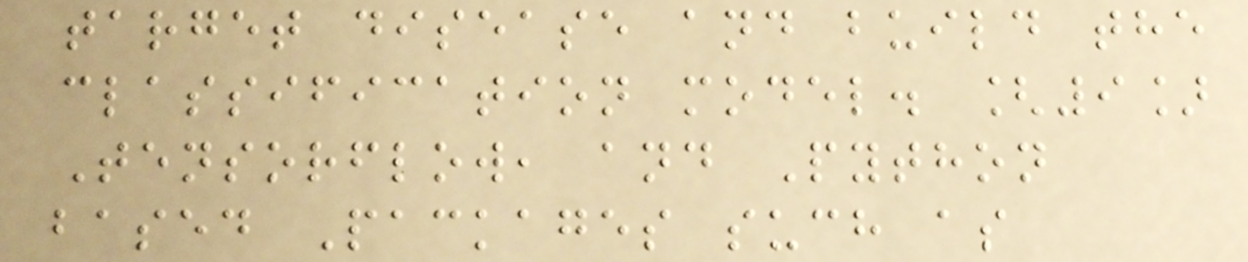target disease and build the
classification model. [9]
Tensorflow, and Python
based Packages such as
